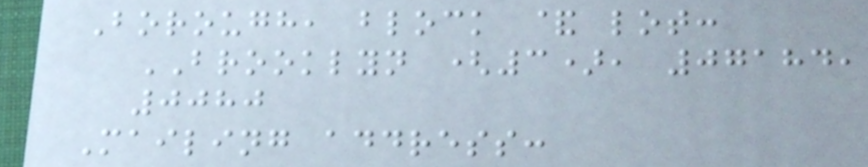Borough, block & lot:
BROOKLYN (3), 07184,
0080
Mailing address:
